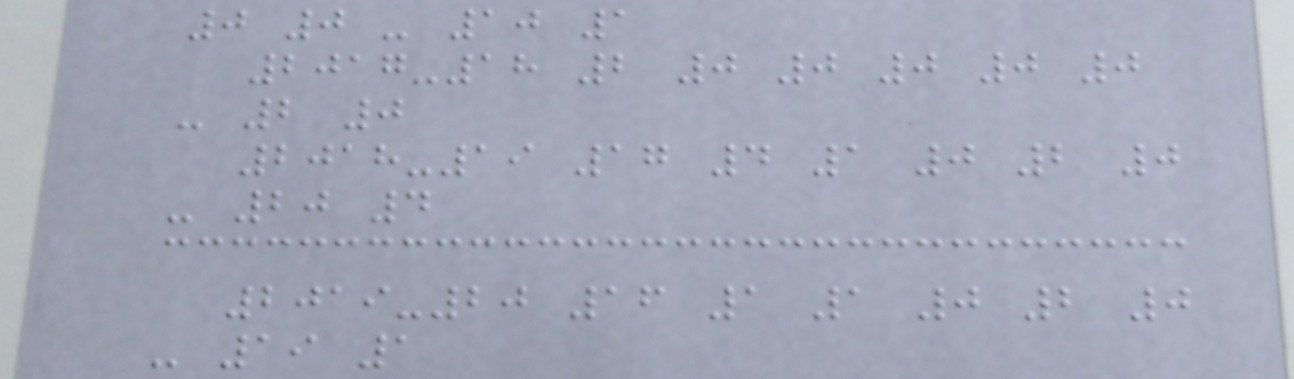0 0 - 10 1
2017-18 2 0 0 0 0 0
- 2 0
2018-19 17 4 1 0 2 0
- 20 4
2019-20 16 1 1 0 2 0
- 19 1
